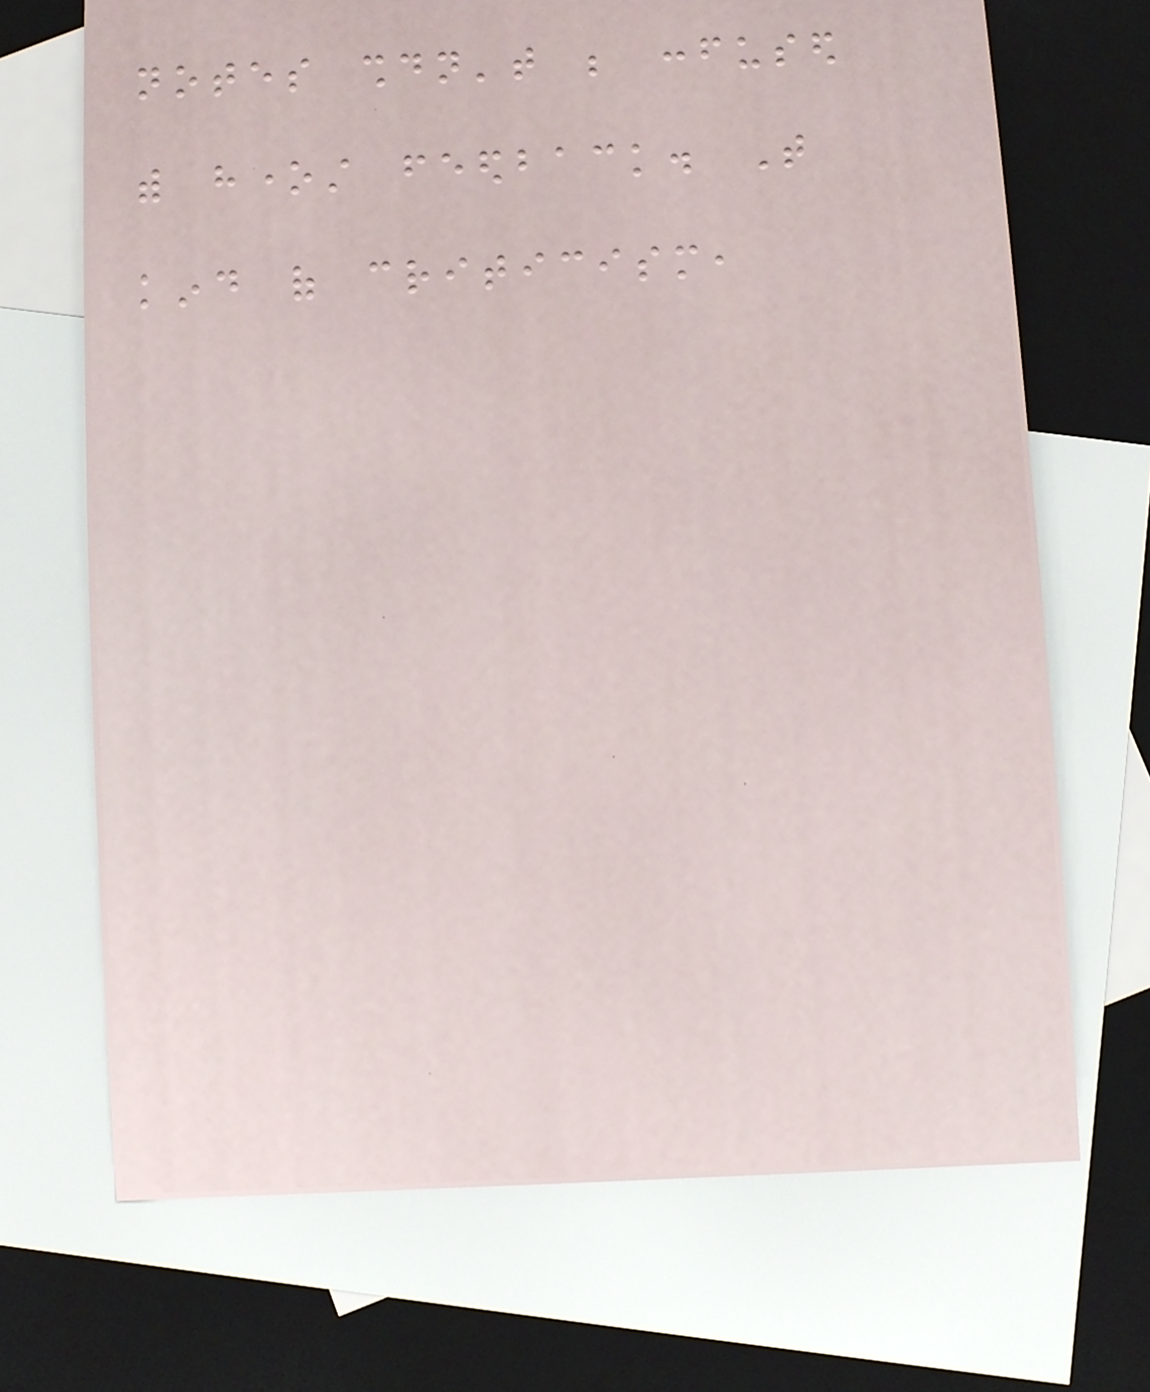notes shouldn't be confused
with honest feedback. That
kind of criticism,
